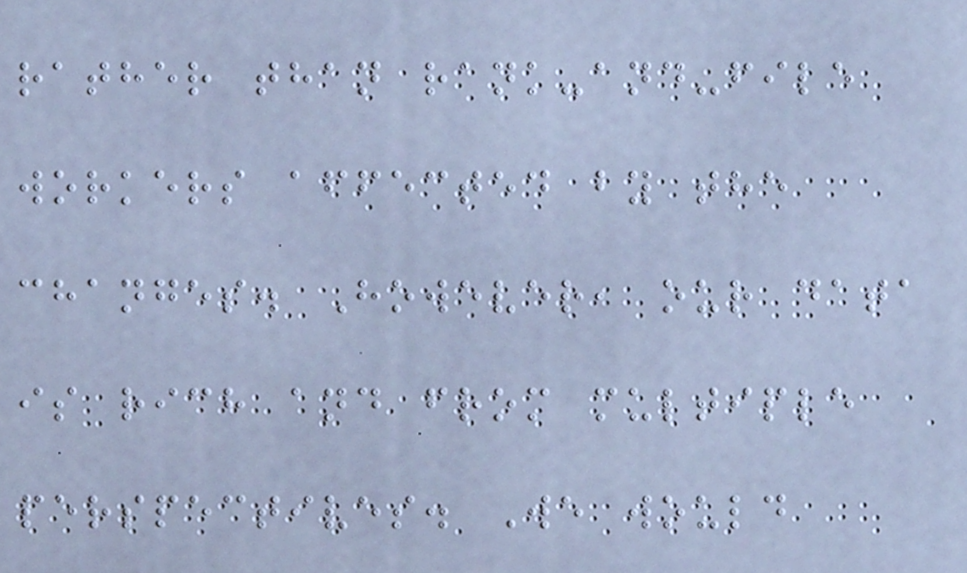rather than rank-and-file
workers affected by the
changes. However, our data
is rich and from multiple
perspectives. We would
